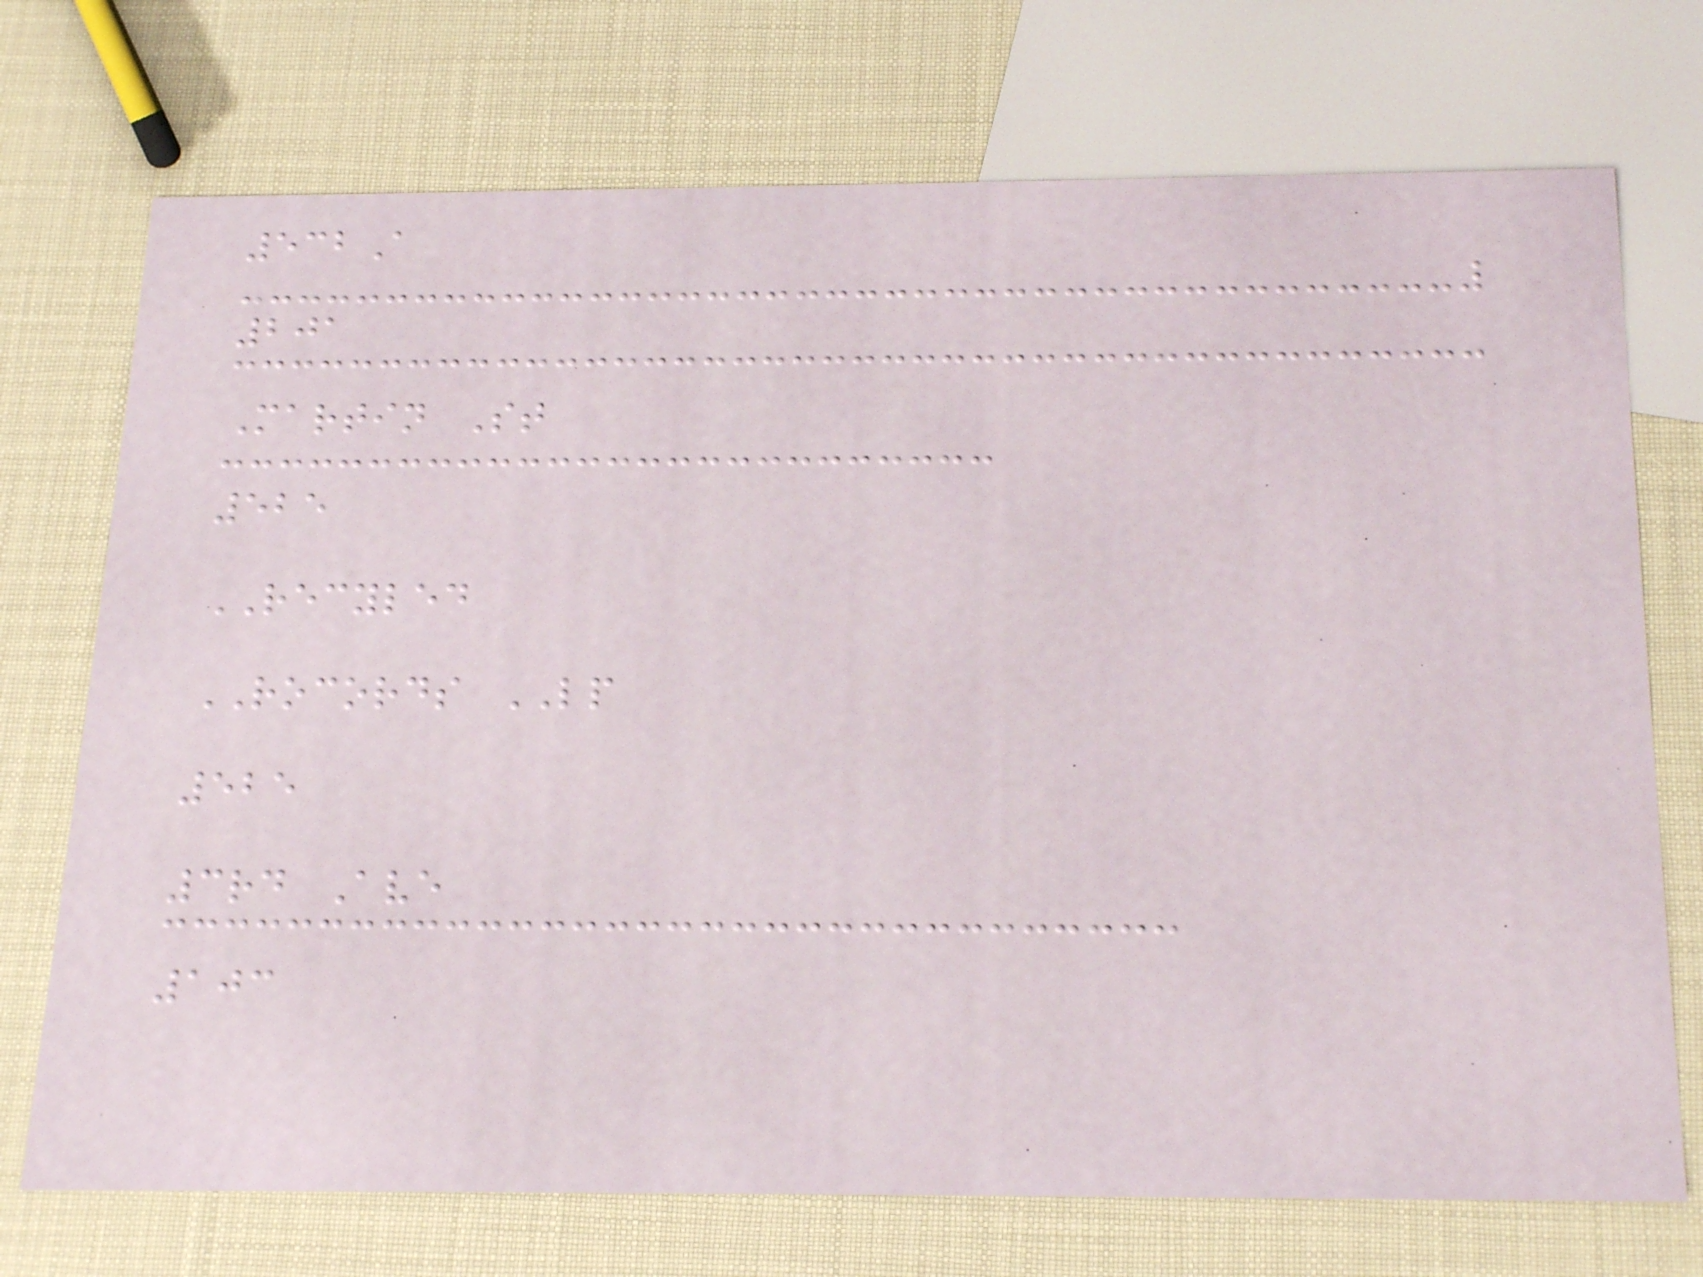532A
201
Martin St
525
RECYLED
ROCORDS LP
525
3rd Ave
103
